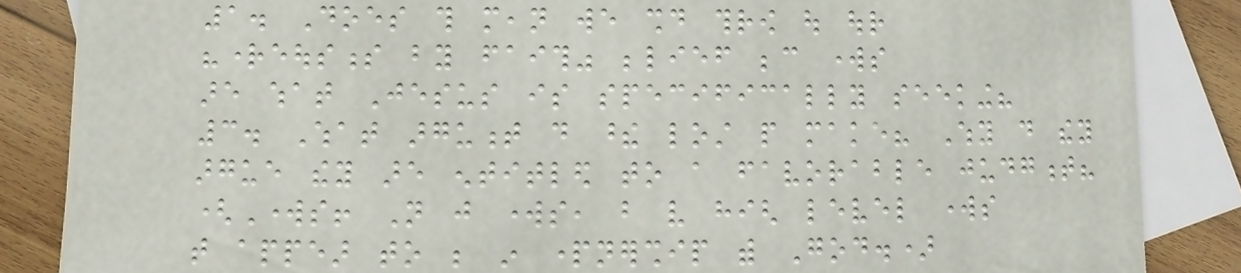1. Does this mean we should throw out our
"righteousness by faith" belief because works
are what Jesus is specifically seeking?
3. What argument do these lost people make? Why do they
argue they are entitled to a favorable judgment?
(Works! Not just works, but very high level works
that appear to be in partnership with God.)
